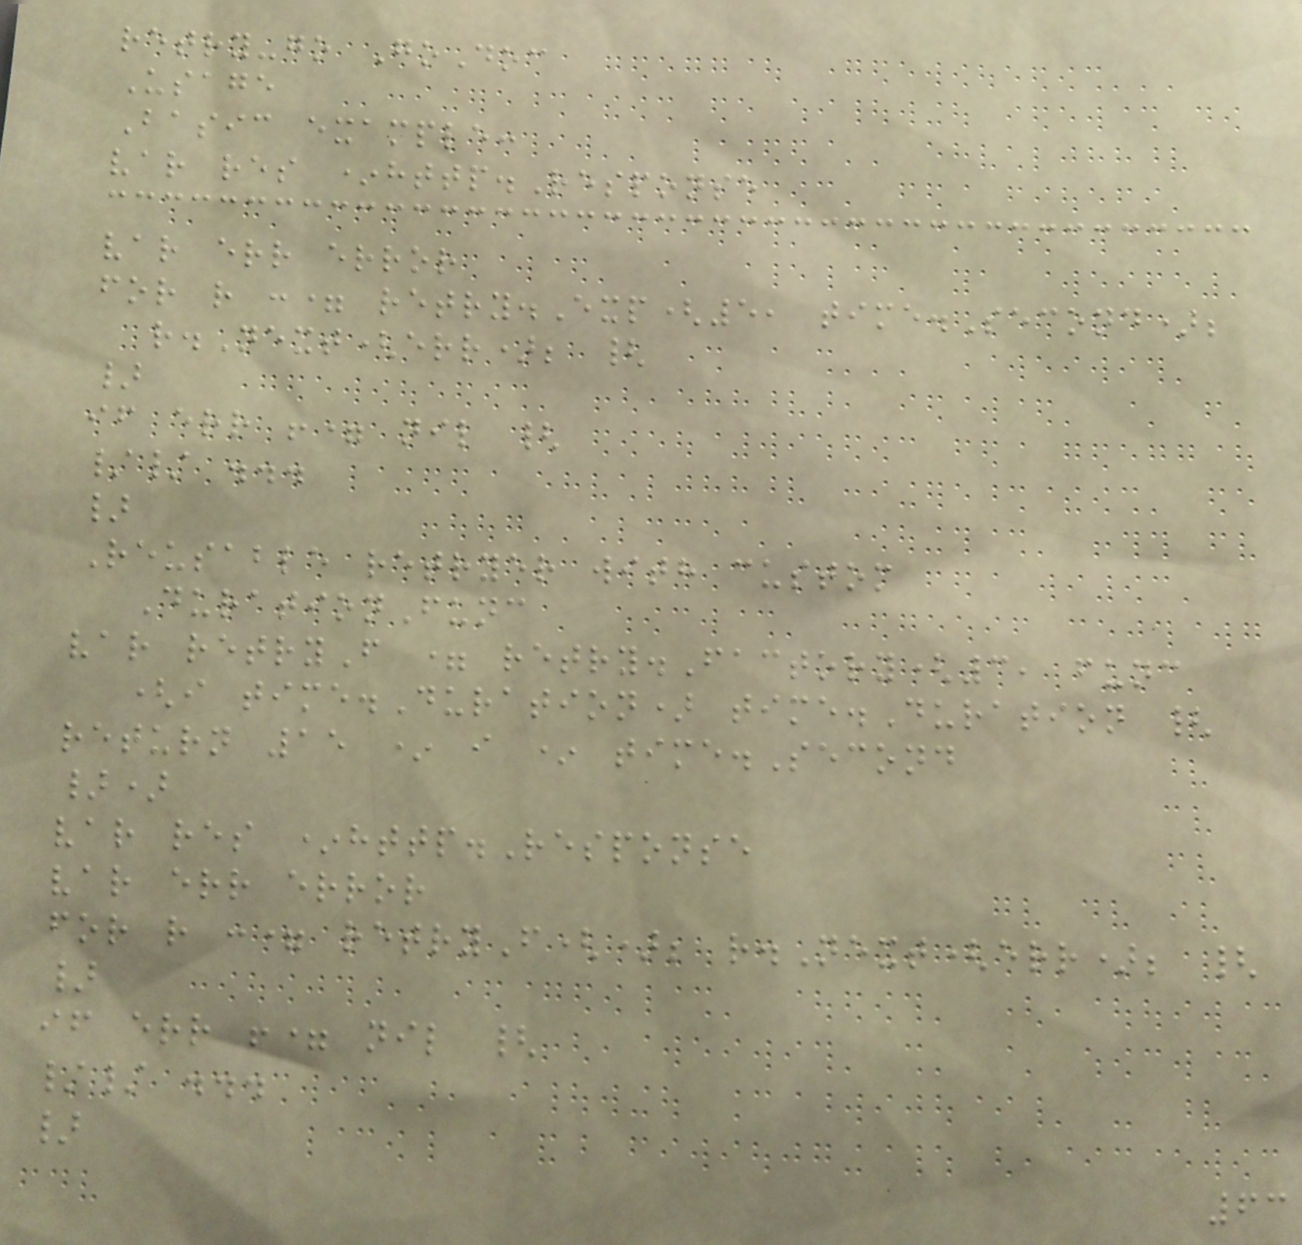retry-go GoDoc
Usage
Basic example:
var res *http.Response
var err error
for r := retry.Exp(5, time.Second);
r.Next(err); {
}
if err != nil {
// ...
}
Reusable retryer with custom
DurationFunc
var retryF = retry.Factory(3, func
(i time.Duration) time.Duration {
return 15 * i * time.Second
})
var res *http.Response
var err error
for r := retryF(); r.Next(err); {
}
if err != nil {
// ...
}
63
